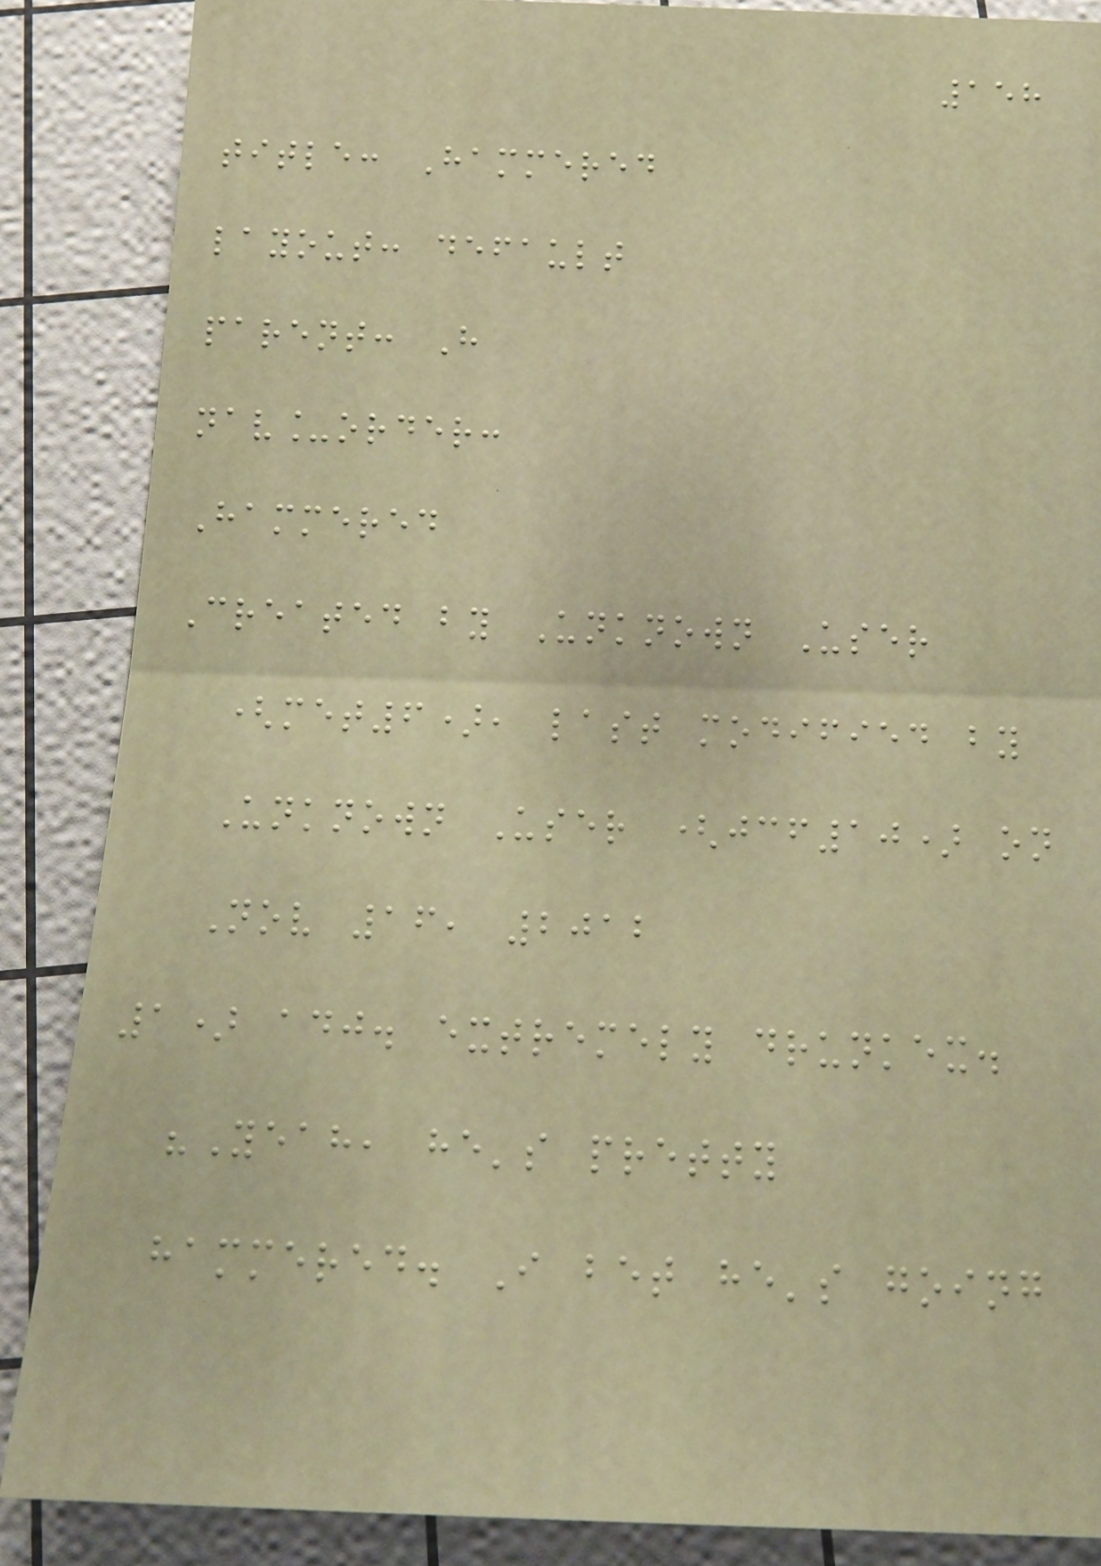158
title: Hammered
layout: default
parent: H
nav_order:
Hammered
Created by Unknown User
(met6), last modified by
Unknown User (jcf10) on
Nov 16, 2012
1) adj. extremely drunkex.
"Yeah, he's pretty
hammered. I bet he's going
